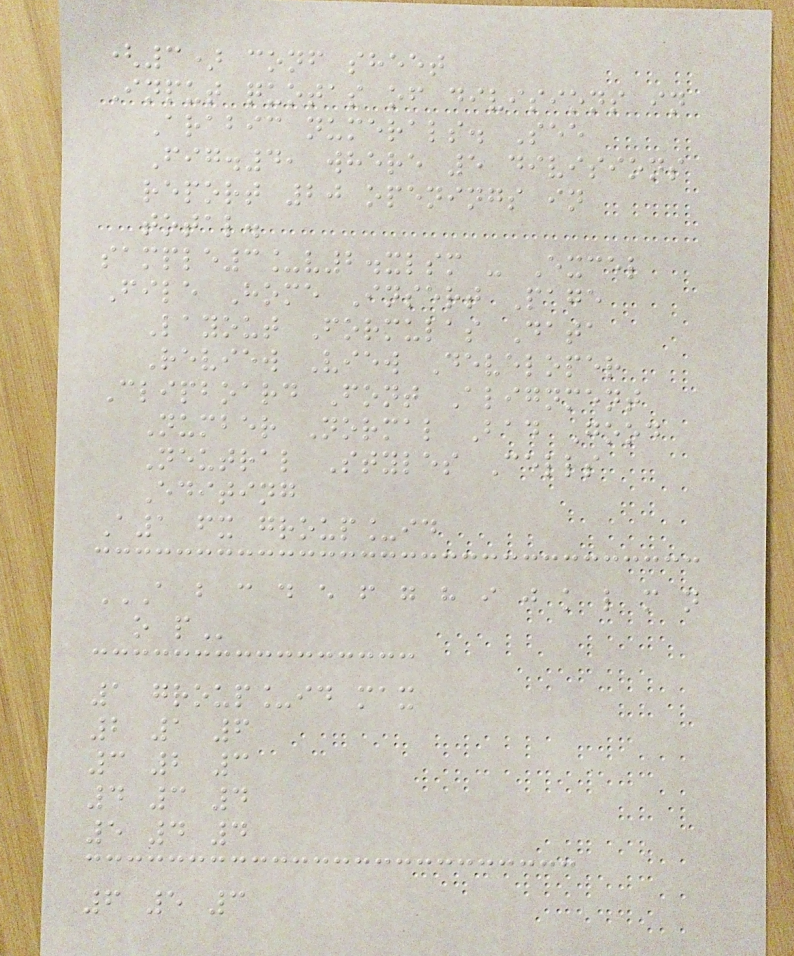(3) conf sheet
Input quotas of divisions in
Arabic numerals. See
Fig.4, where 5 divisions
report 20 openings in
total.
sample3_v2.xlsm - Excel
File Home Insert Page
Layout Formulas Data
Review View Developer
Clipboard Font Alignment
Number Normal Bad Good
Neutral Styles Cells
Editing
A1 fx group_id
A B C D E F G H I J K L M N
O P
1 group_id max
2 1 6
3 2 3
4 3 4
5 4 4
6 5 3
